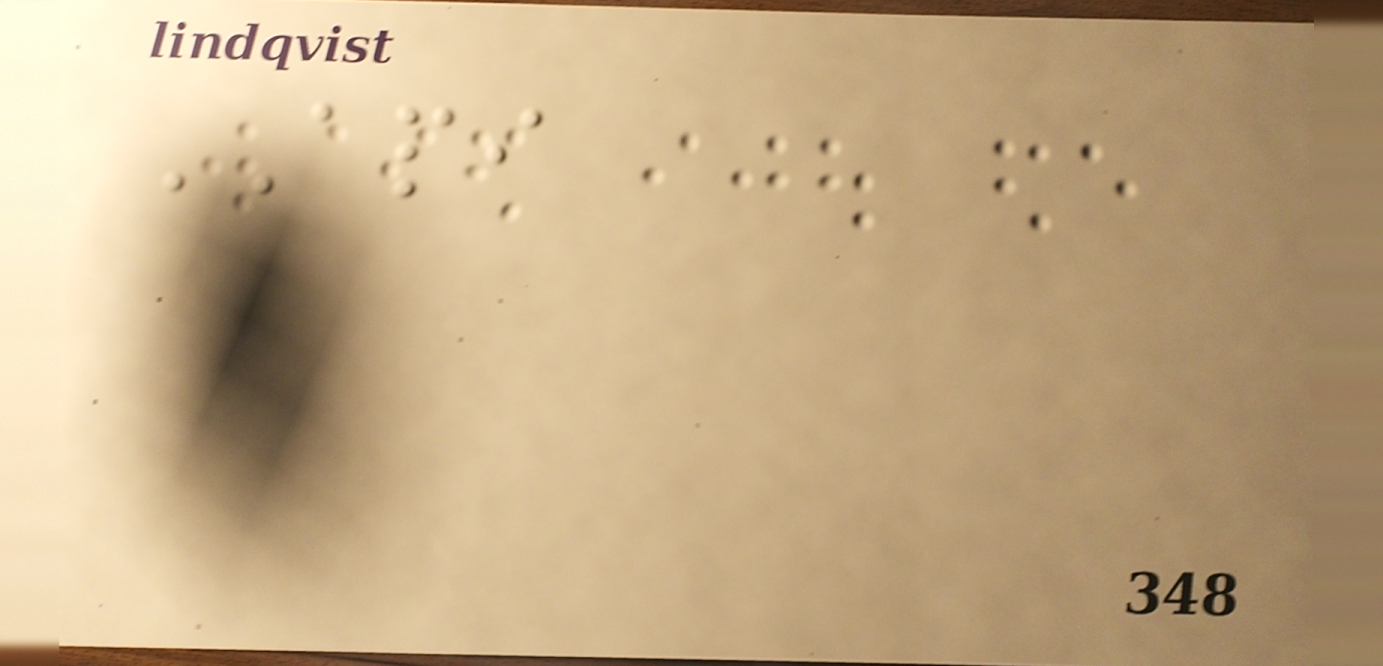API
